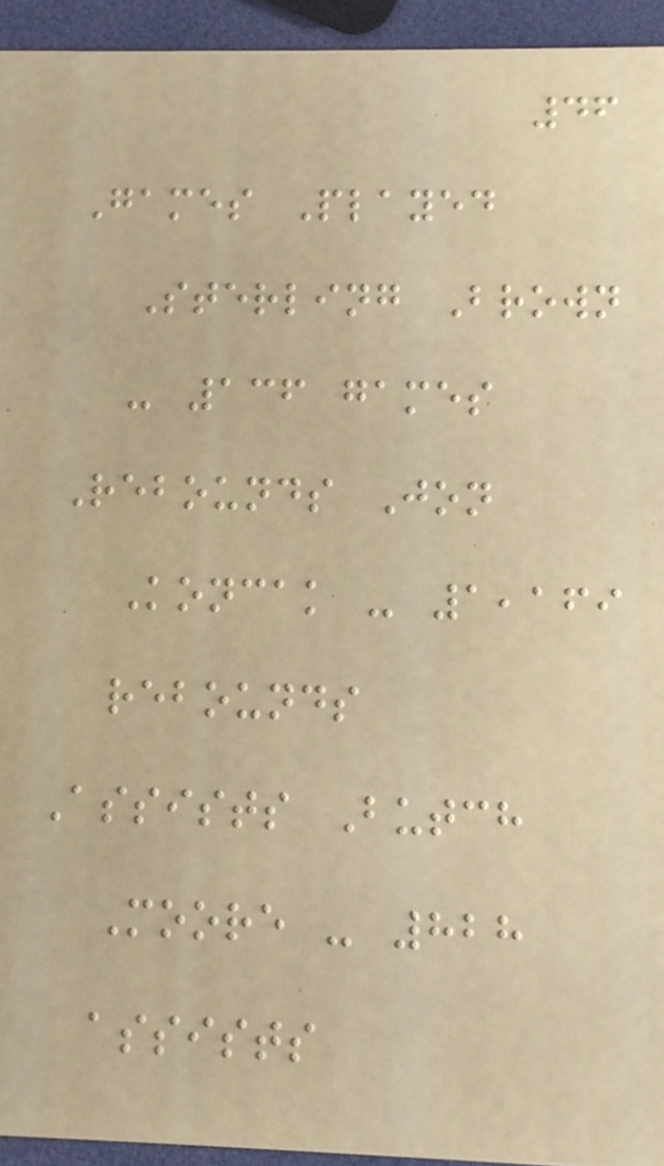46
Games Played
Sterling Brown
- 136 games
Rebounds Jon
Koncak - 1,169
rebounds
Assists Butch
Moore - 828
assists
